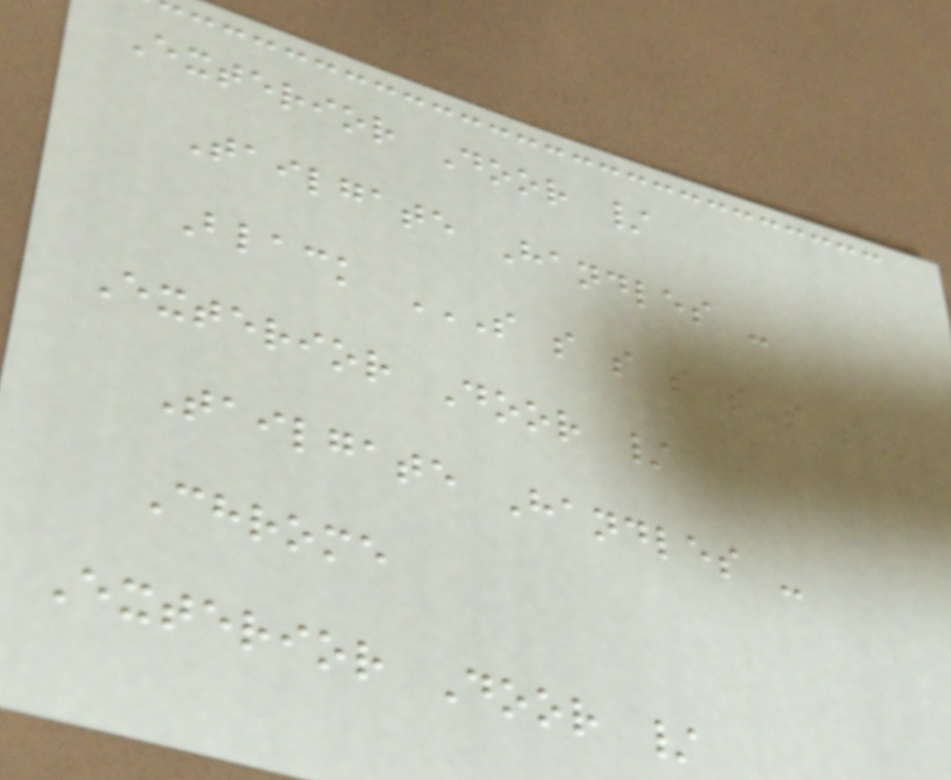Exterior Door /
Tailgate Handles -
Black S S S S S S S
Exterior Door /
Tailgate Handles -
Chrome
Exterior Door /
